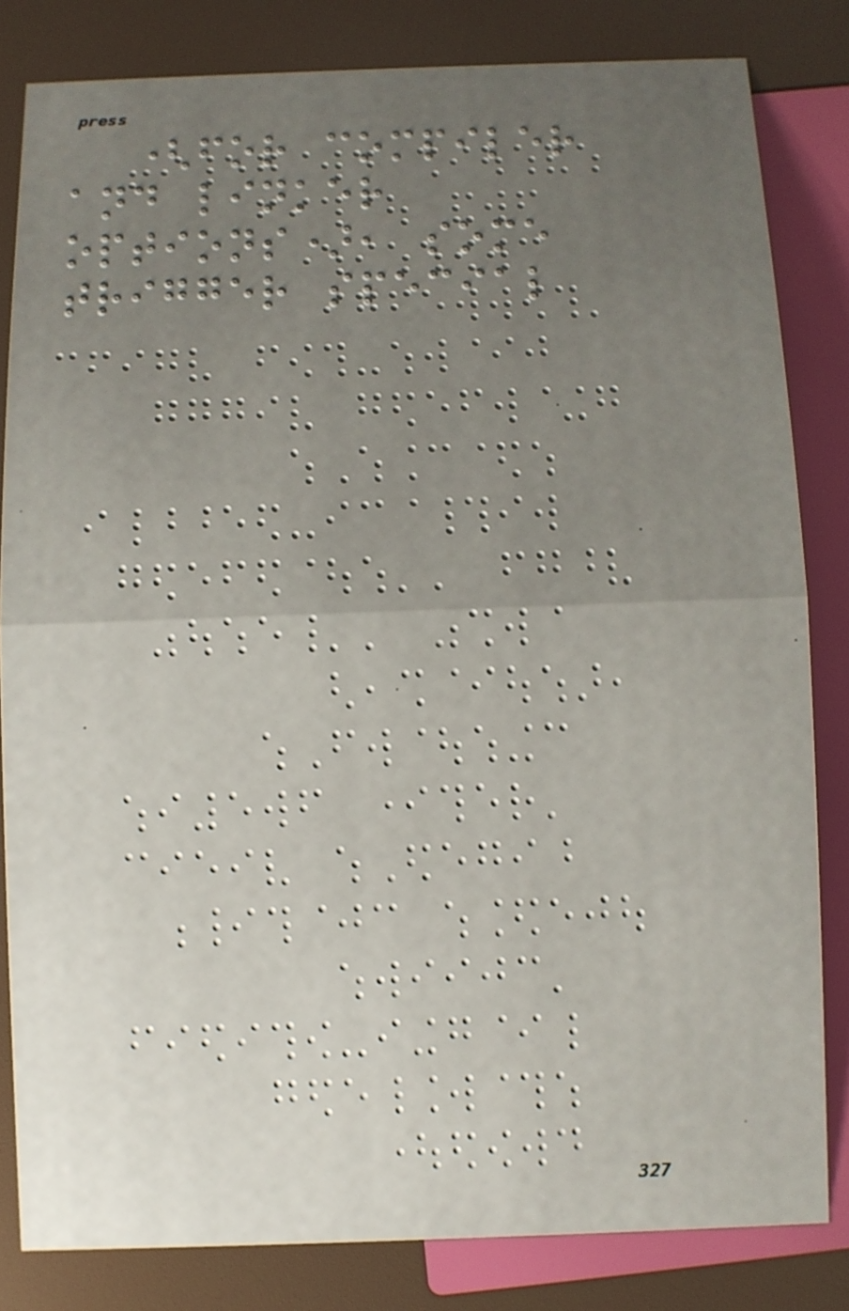(for compiler
and linker
options), some
trigger special
